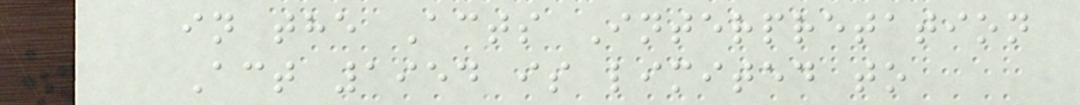in the Acts Interpretation
Act 1954 is limited to
